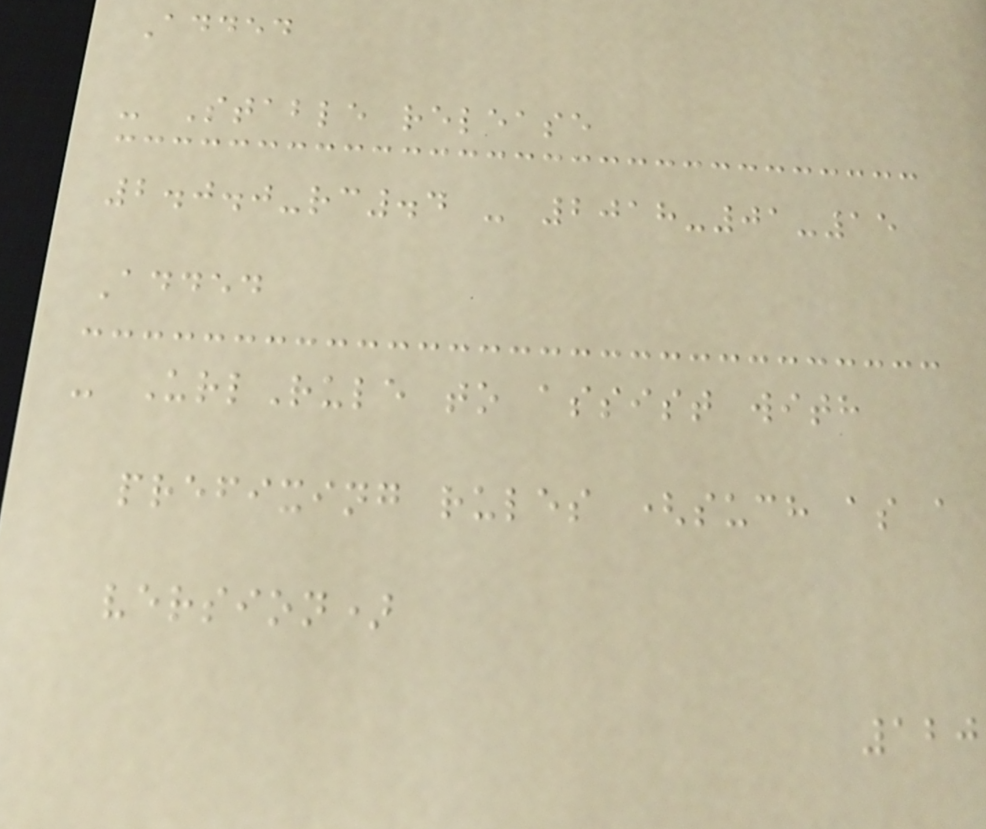Added
- Stable release
2.0.0-rc.4 - 2018-01-15
Added
- UrlRule to assist with
prefixing rules (such as a
version)
120
